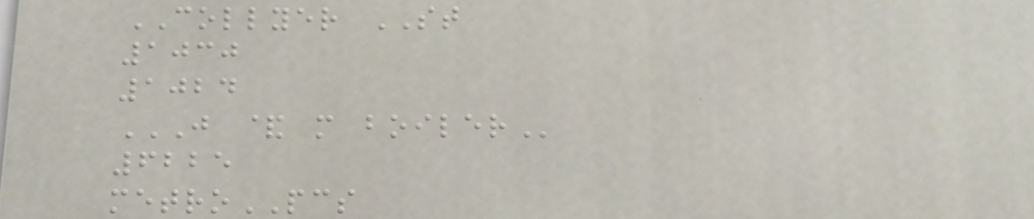COLLYER ST
1030
1024
J & M BOILER
6225
metroPCS
